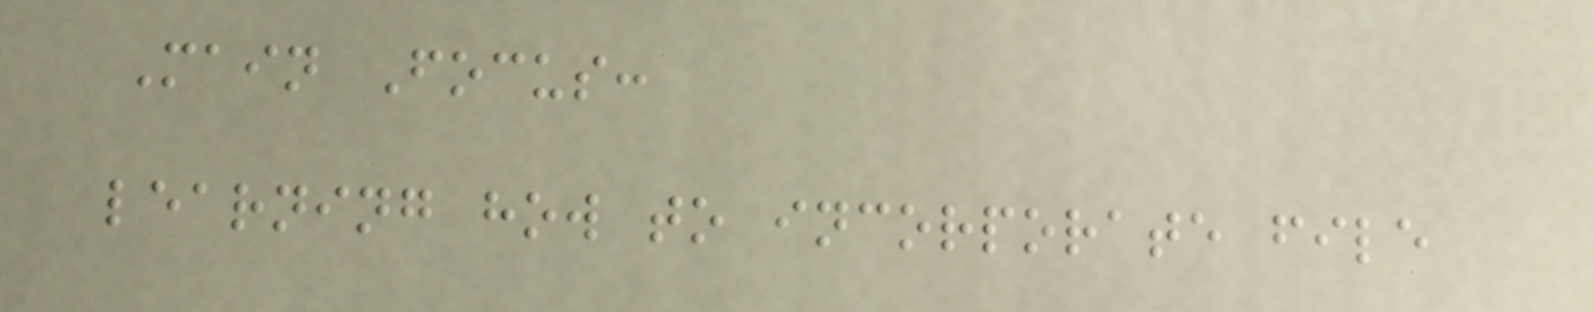Main Focus:
learning how to incorporate file
